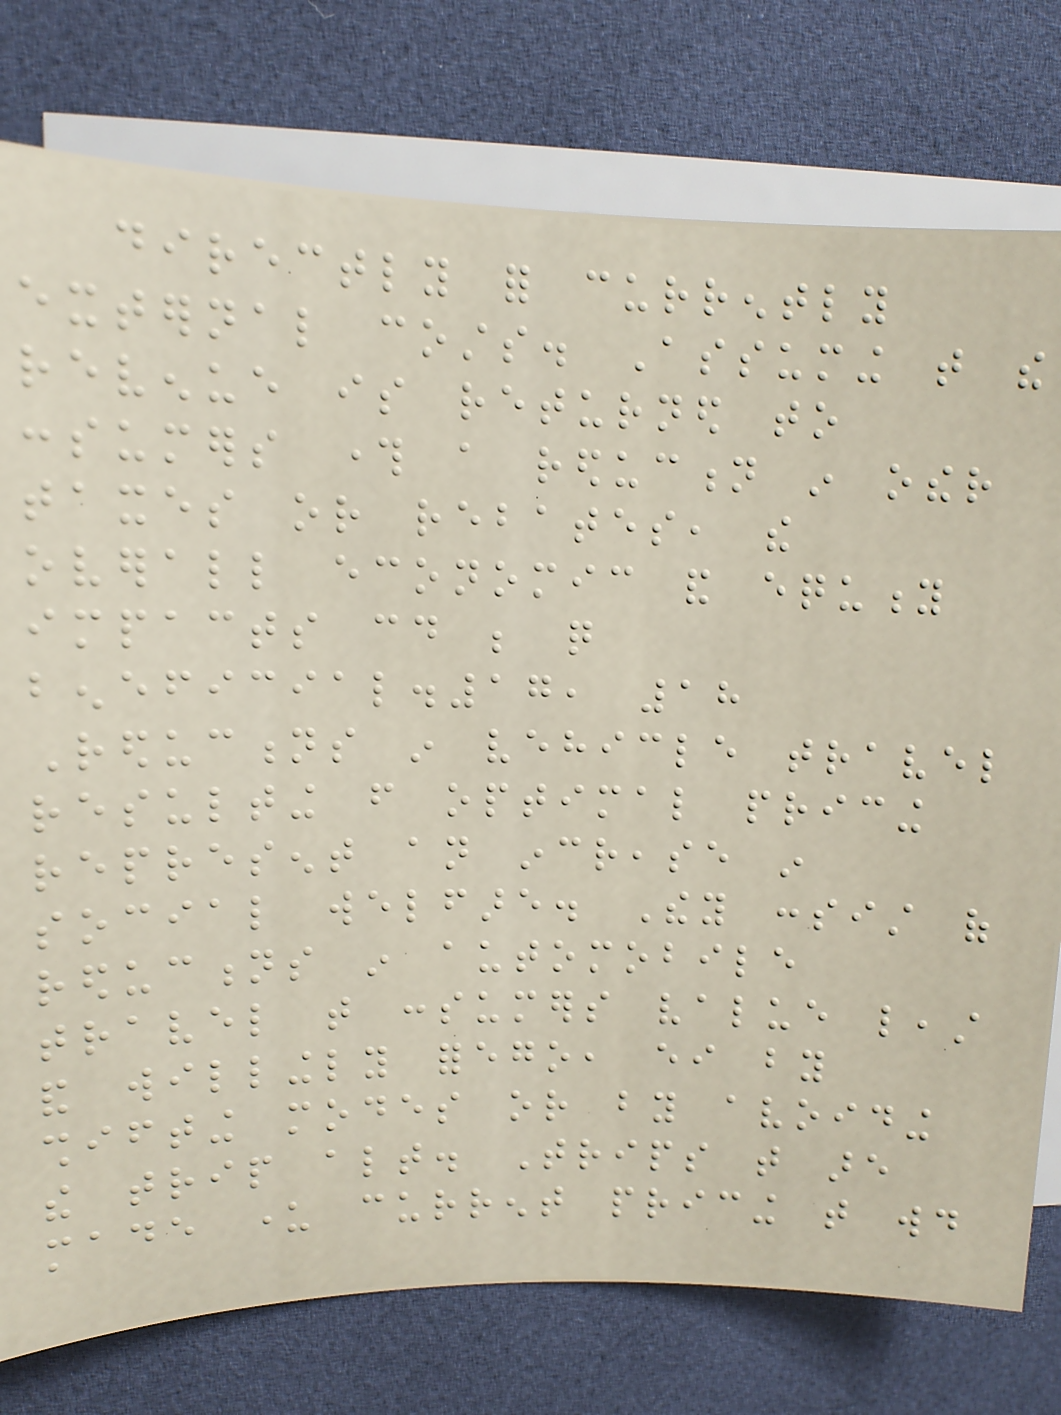directly for currently
external costs. Assuming that the
revenue is returned to
consumers through a reduction in other
taxes or rebates, the
overall economic and equity
impacts could be quite
beneficial.17, 18
Reductions in vehicle travel
resulting from optimal pricing
represent an increase in
social welfare. They consist of
reductions in automobile
travel that consumers value least
and willingly forego, either by
shifting modes or by avoiding
the trip altogether. Trips that are
made under current pricing that would
